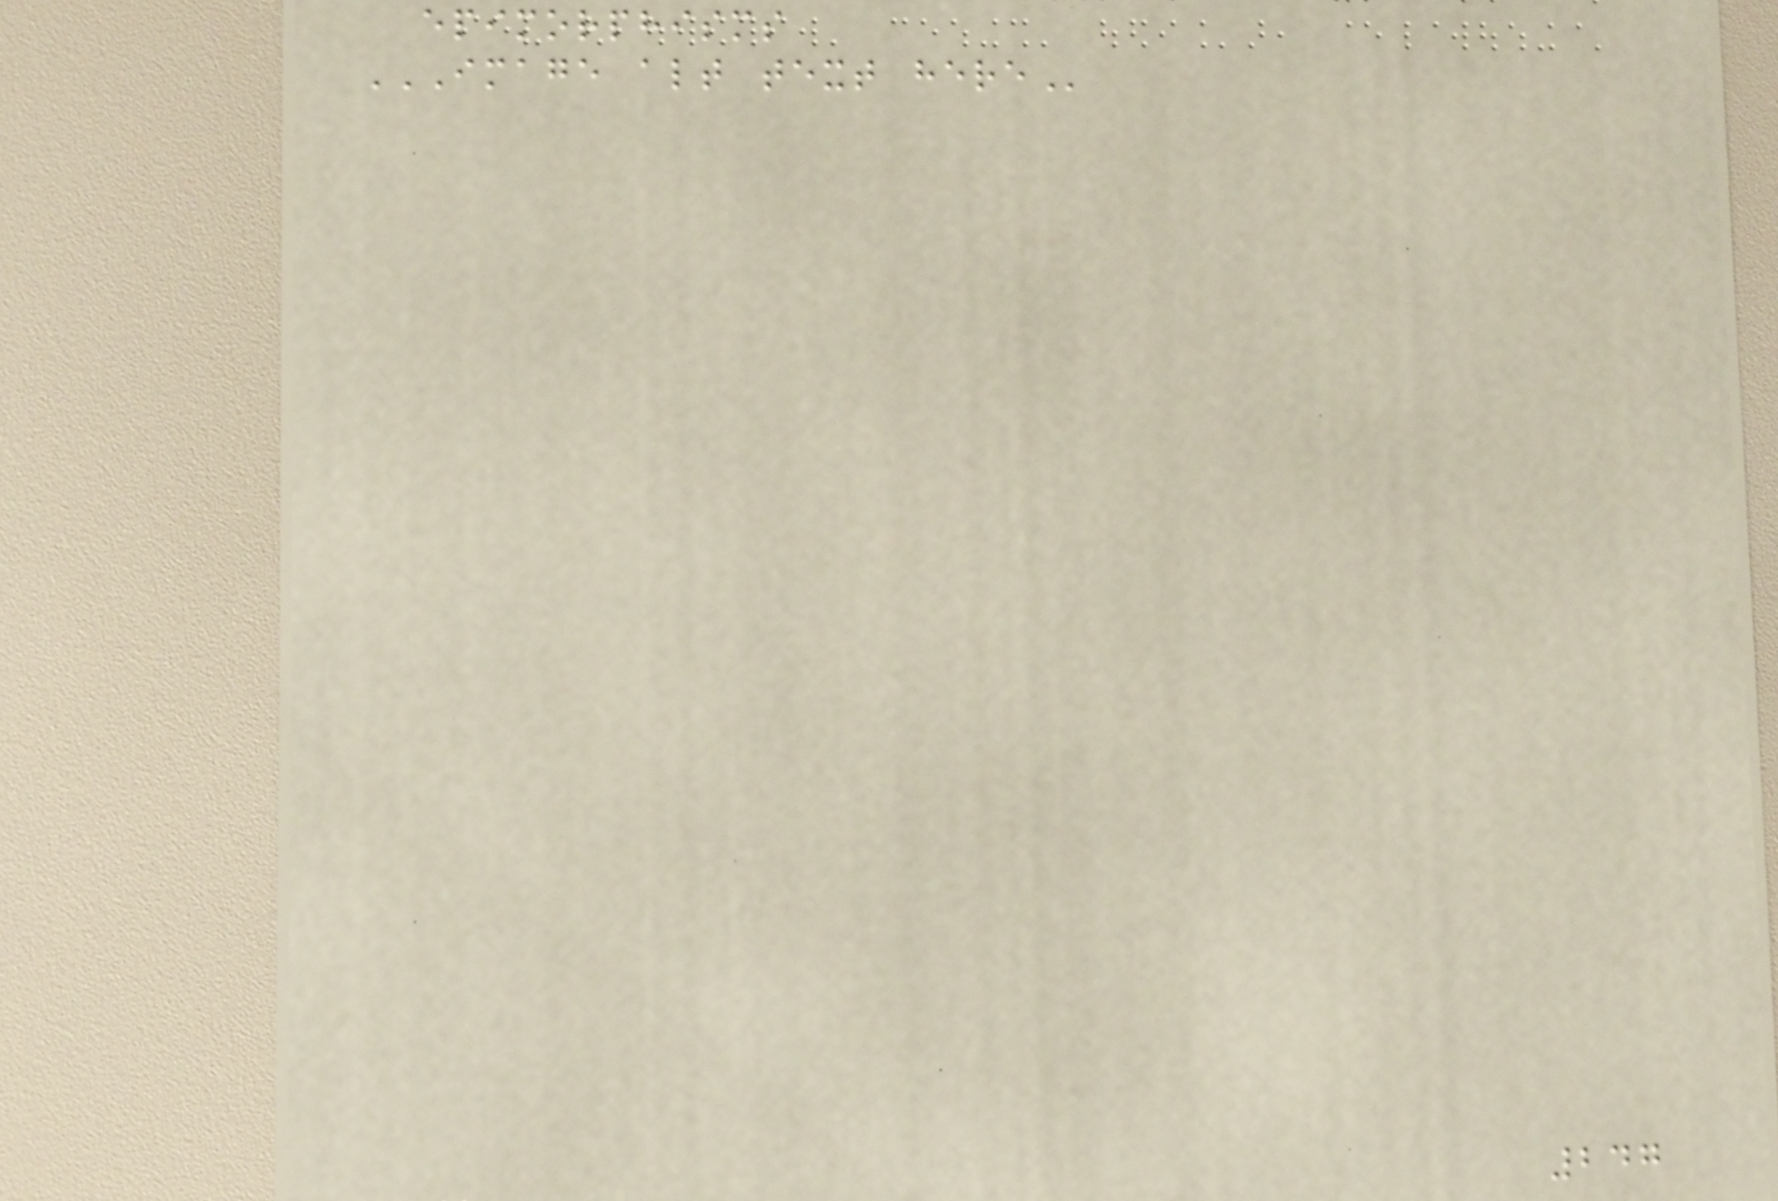epimorphisms
IMAGE ALT TEXT HERE
247
